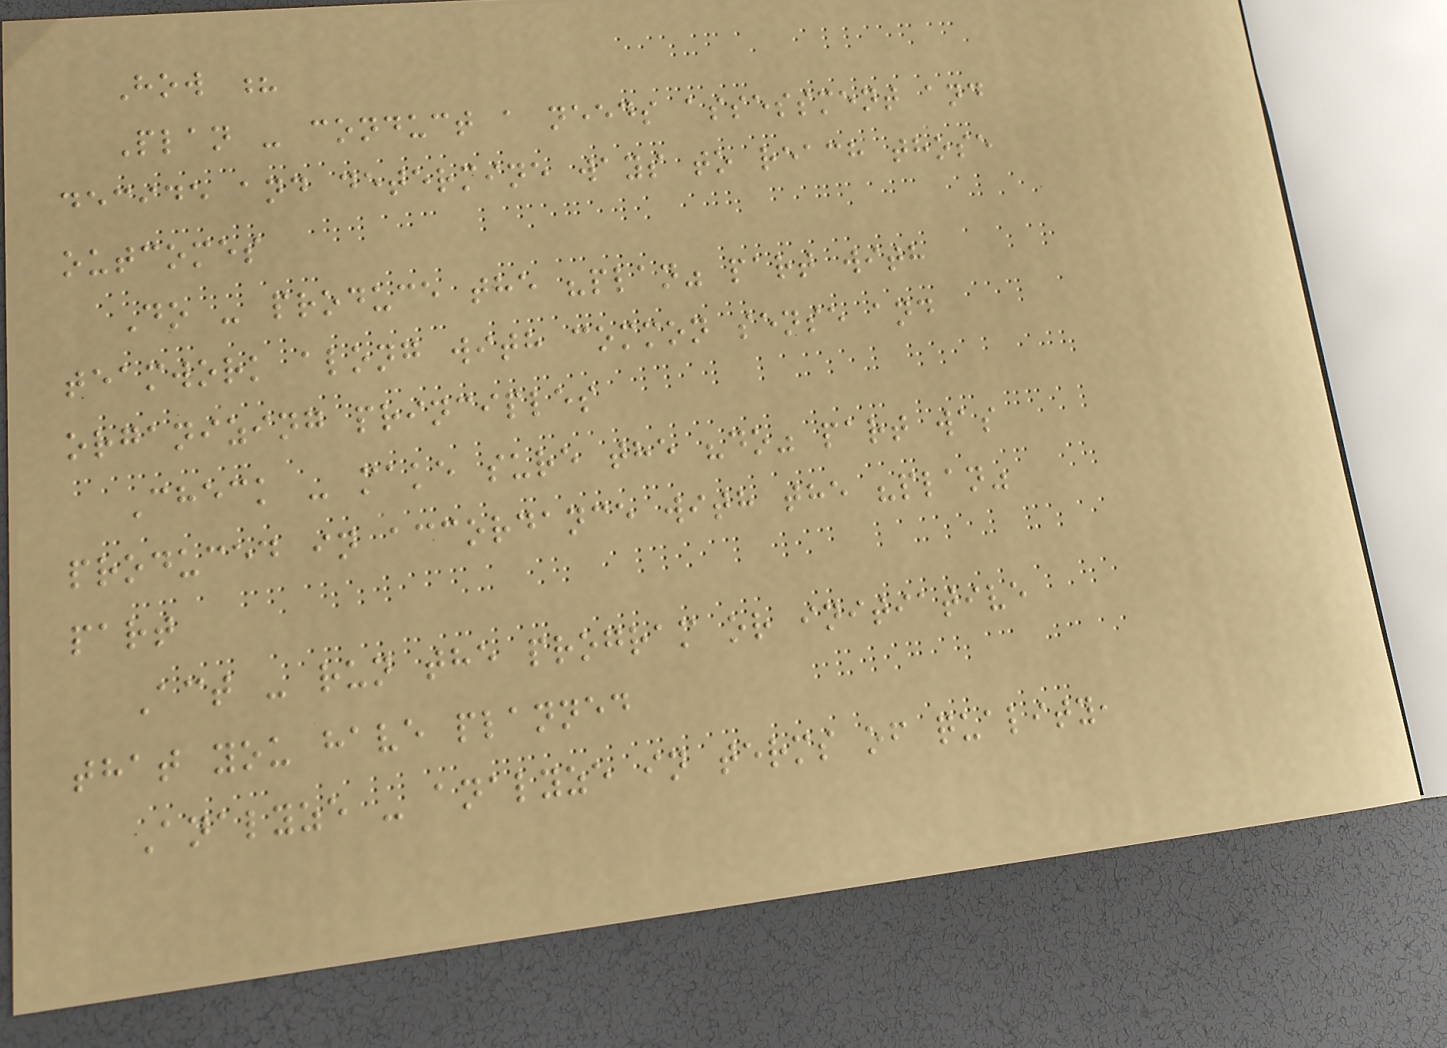How ?
Plan - conduct a needs assessment and
decide and determine ways to reach those
outcomes
Do - produce the "plan" part with
teamwork along with common sense and
organizing principles
Check - make sure the "do" part was
produced in accordance with the "plan"
part
Act - run the program or initiative
that you have planned
Analyze - analyze in terms of quality,
